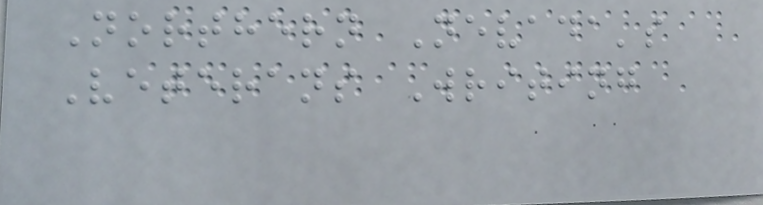Northern Nevada's
Veterans Writing
